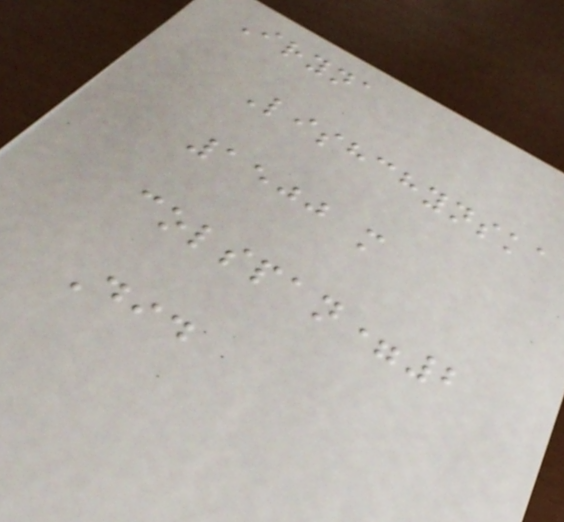Iryna
Lishchynska
1500 m
colspan=2
Did
